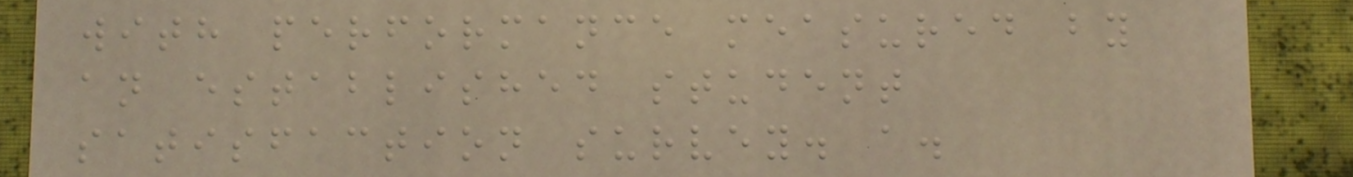with performance measured by
an established student
satisfaction survey. a.
